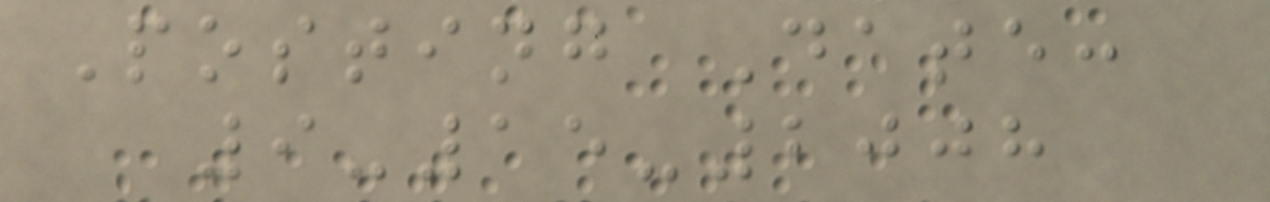Posting Date:
9-15-2008
